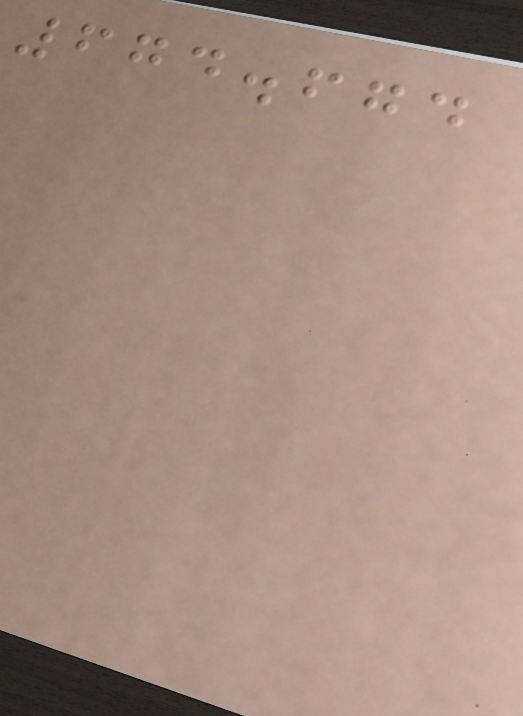674.674
